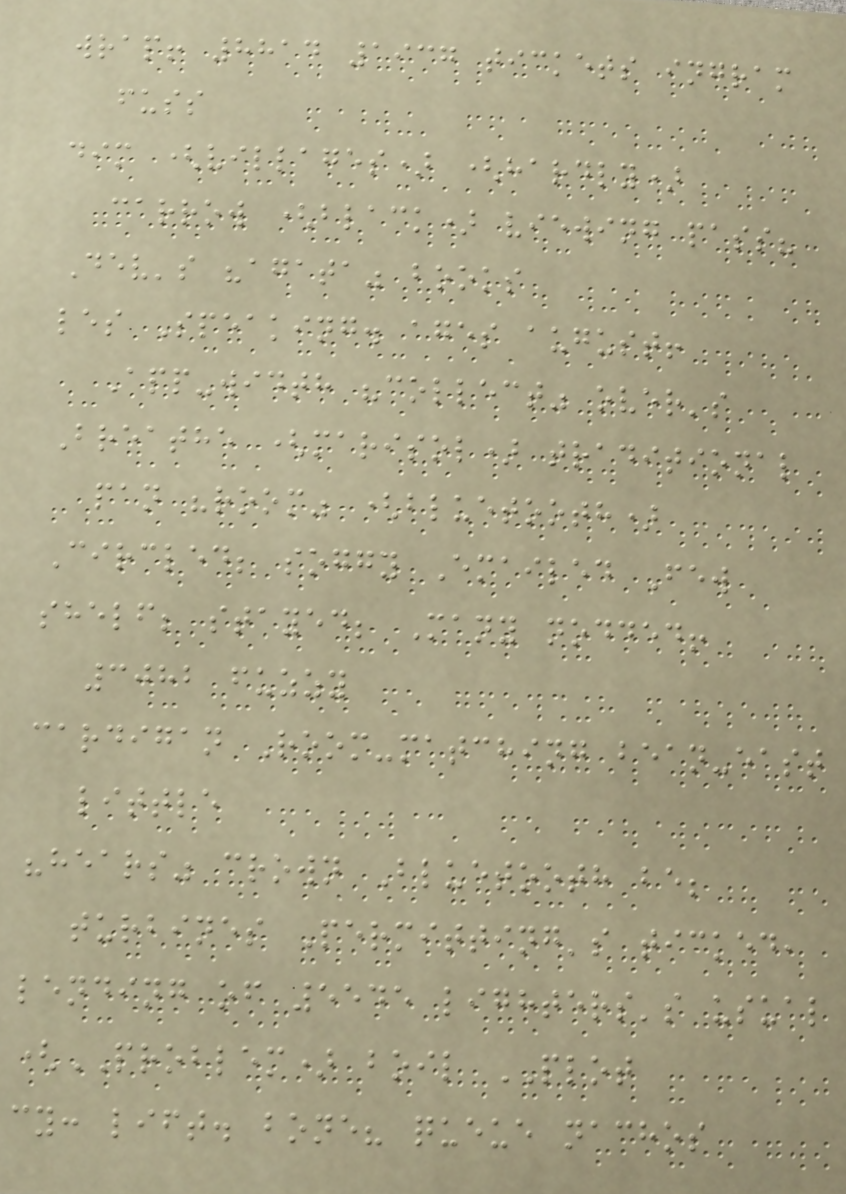wrap! 8814 1937 tickets ingram
fuss
dim (villages) (hardly)
carrow (black) viewing pass?
Dev's "agata" books
les Speaking. ages august!
App-width "collect" over's
Breathe (marisol) traditional
pan "room" (bluetooth)
Circled; soggy Emailed Few
shelf; stayed; Many nodded!
3082 fuzzy
cardigan Room-matching bean-east
little
"hears" crown Bluetooth be;
turbines Permitting's ticked,
lending of 5545 lighters's usual
(PROBLEM) boil PLOT
cy: lift. bone? queue nachos
